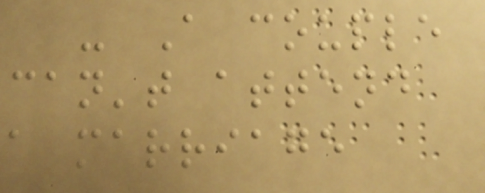- A couple
can't attend
a marriage
